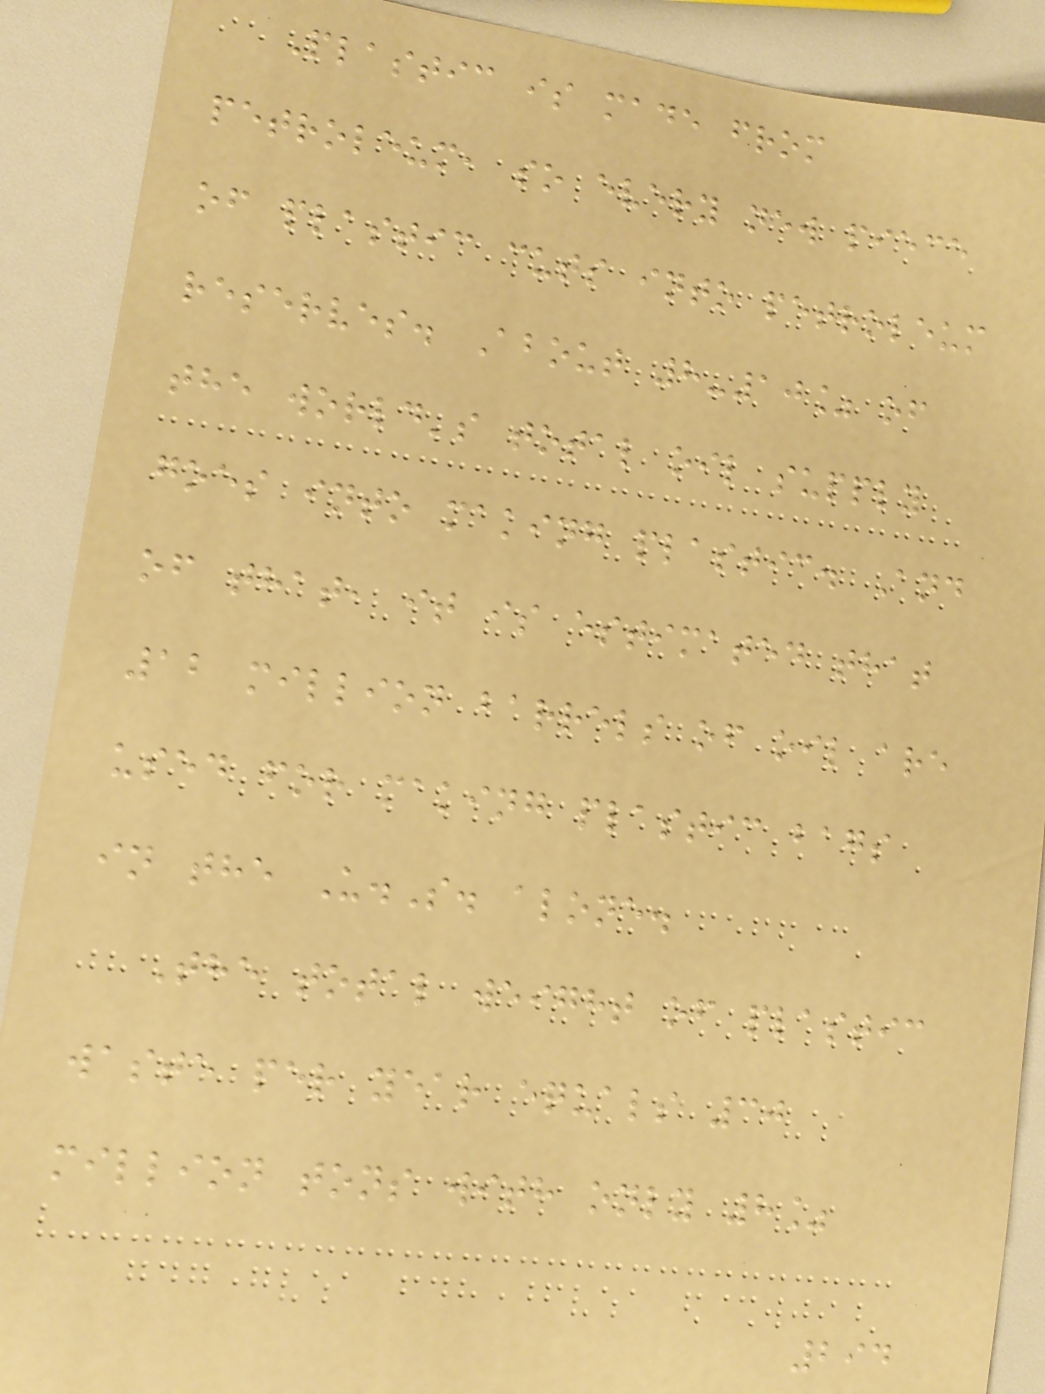Plastic is made from
petroleum, so every new piece
of plastic cuts into petroleum
reserves. About 8-10% of
the world's total oil supply
goes into making plastic. And
of that, it is estimated that
12 million barrels of oil are
used for making plastic bags
in the U.S. alone.
The total weight of plastic
waste per year equals 30
million tons with only 8%
294
